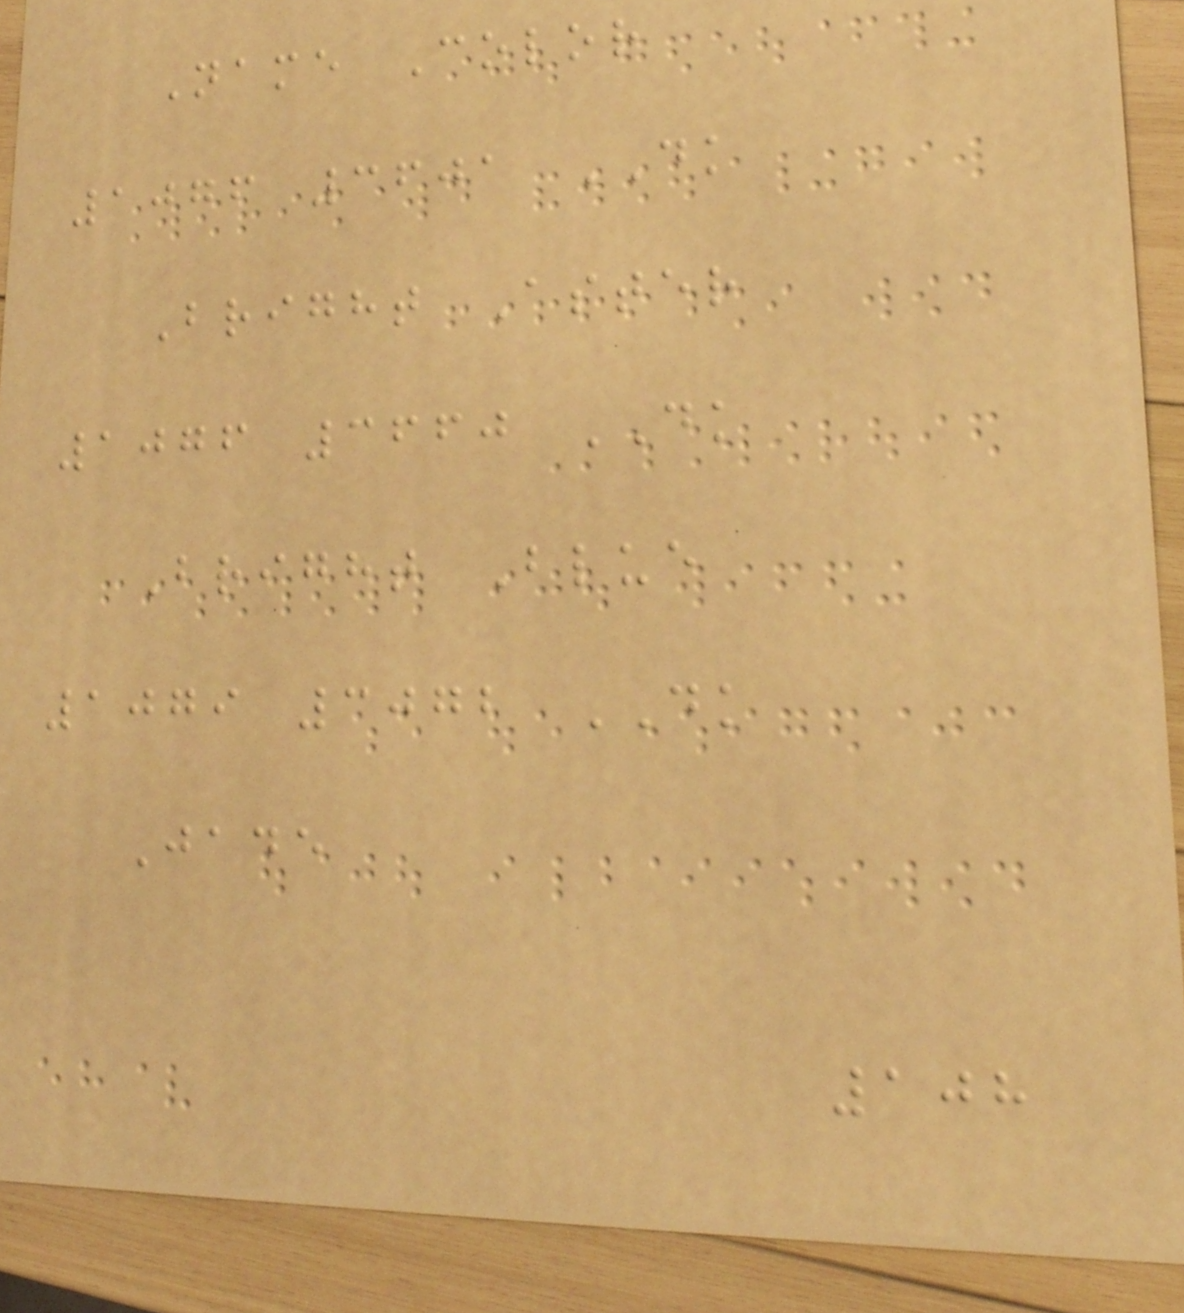Name Color
1076 3601 DK
Bright Aster
1076 3660 DK
Bright Blue
1079 3072 DK
Jade
108
